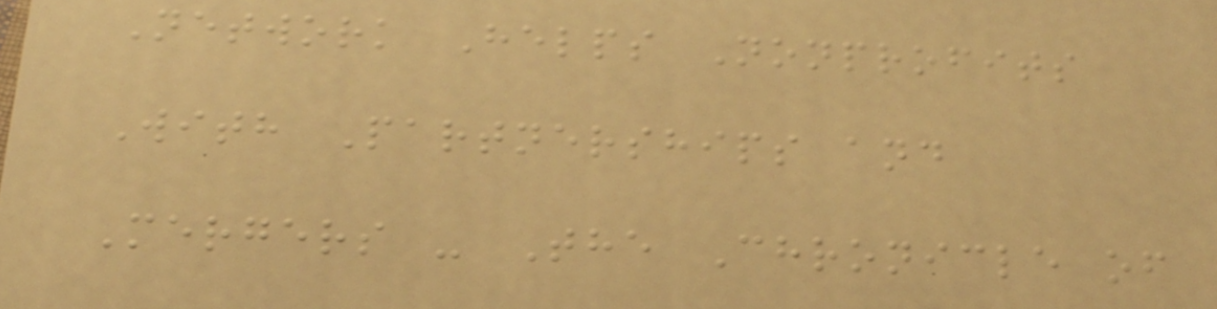Network Helps Nonprofits
With Partnerships and
Mergers - The Chronicle of
